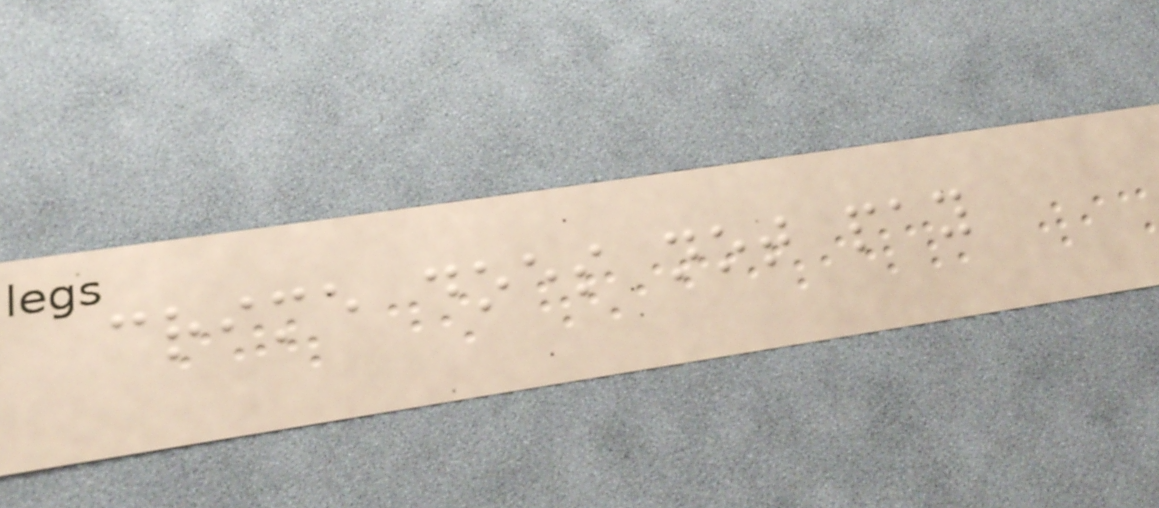crime does not pay
